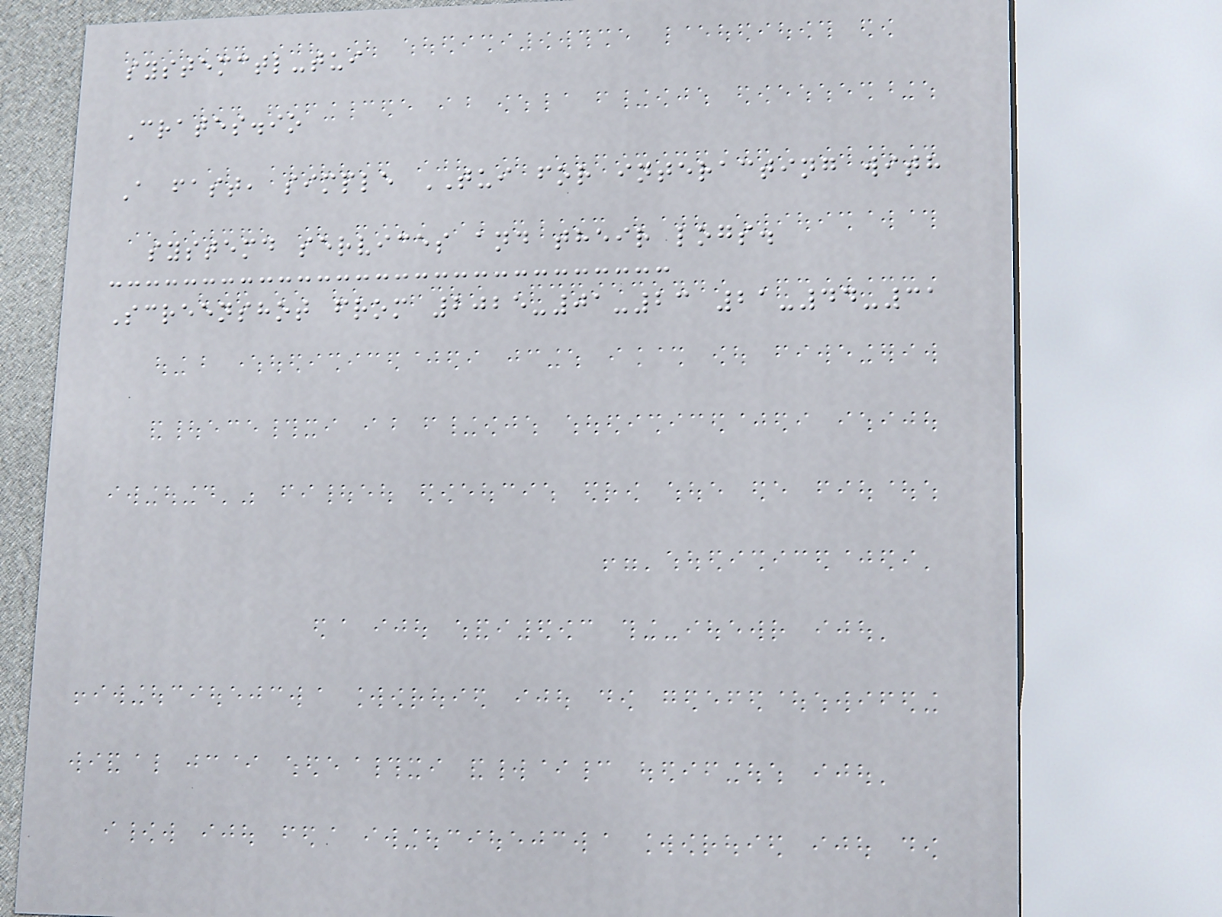systemctl-tui
Crates.io
A fast, simple TUI for interacting with
systemd services and their logs.
Screenshot from 2025-01-23 21-44-31
